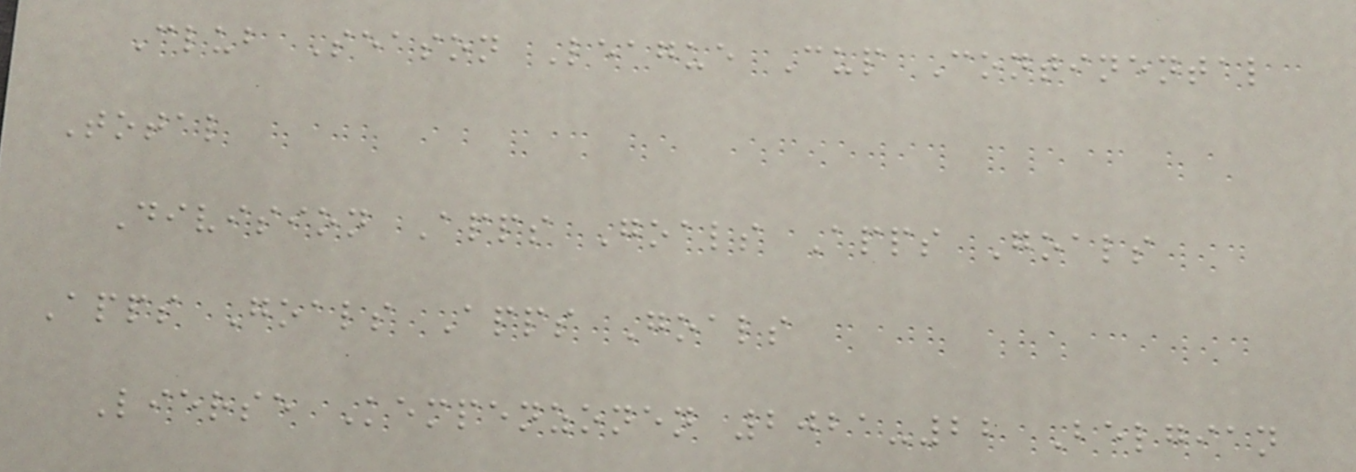Club Season League Cup Continental
Total
Division Apps Goals Apps Goals
Apps Goals Apps Goals
Lierse Kempenzonen 2021-22 Belgian
